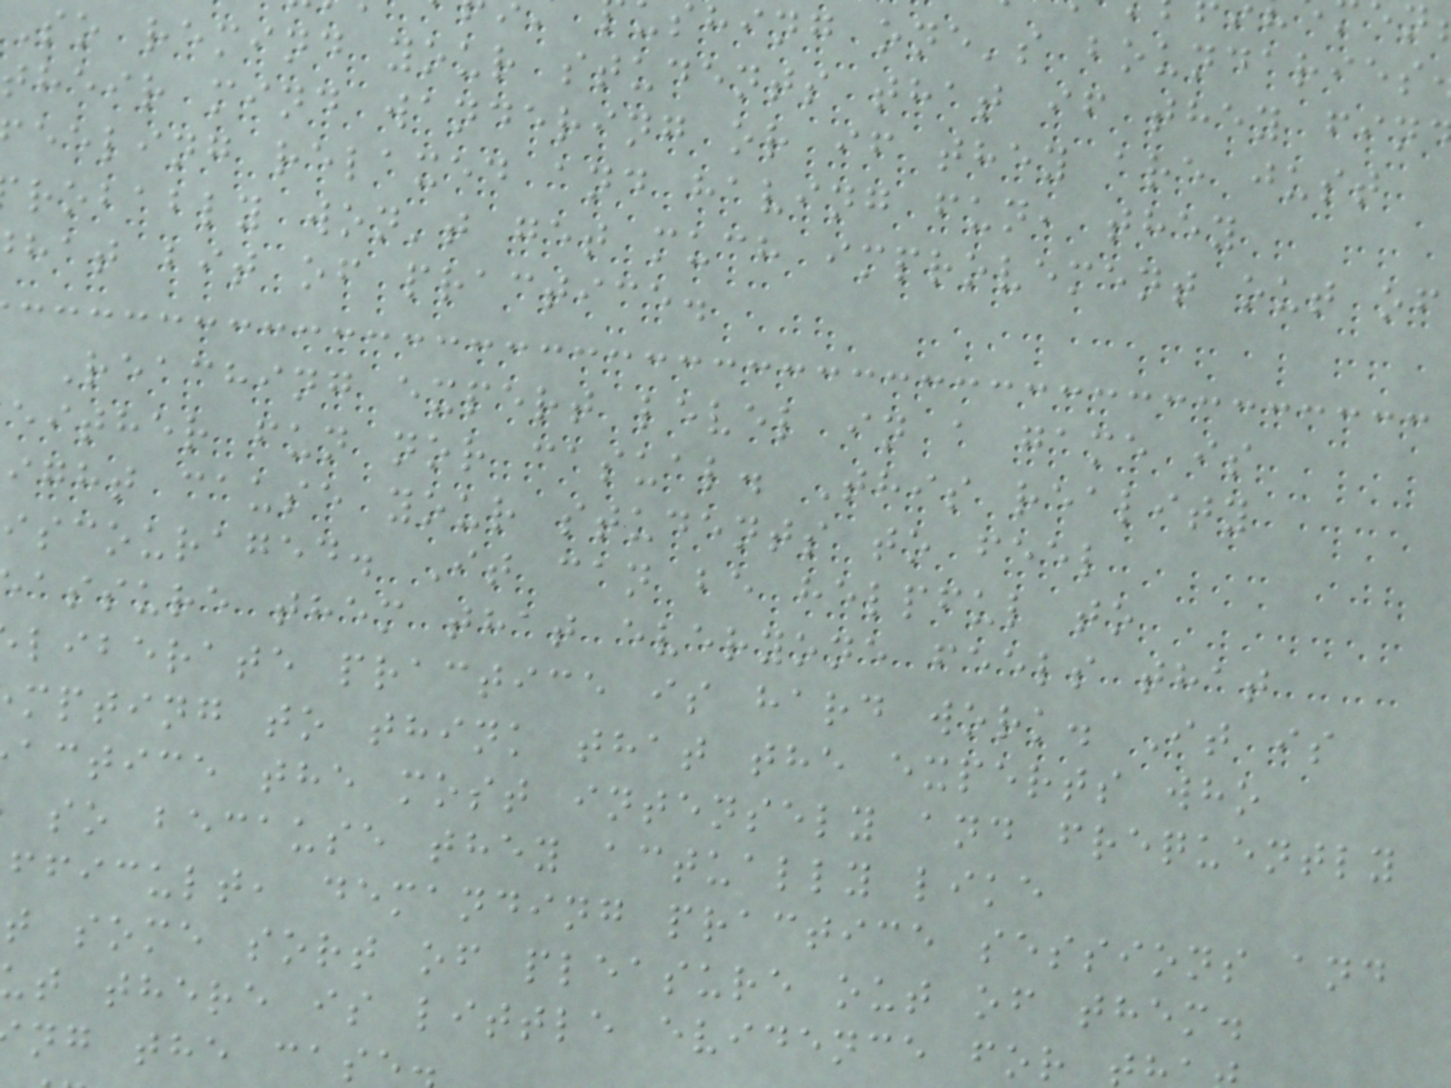shing one's boundaries
So remind your students that if they fin
their mind wandering or if they are just
eeling relaxed and having fun, they
robably won't get much improvement out of
hat bit of practice.
Reaching expert level in a game is
either fun nor casual. This reality
ight cause your students to feel
iscouraged. It can be helpful to
assure them that everyone feels that
liberate practice is hard work. It is
mpting to think that the experts who
actice the most intensely and frequently
so because they actually like
fficult, demanding practice sessions and
t some sort of pleasure out of them.
t there is little evidence for
ng the case
